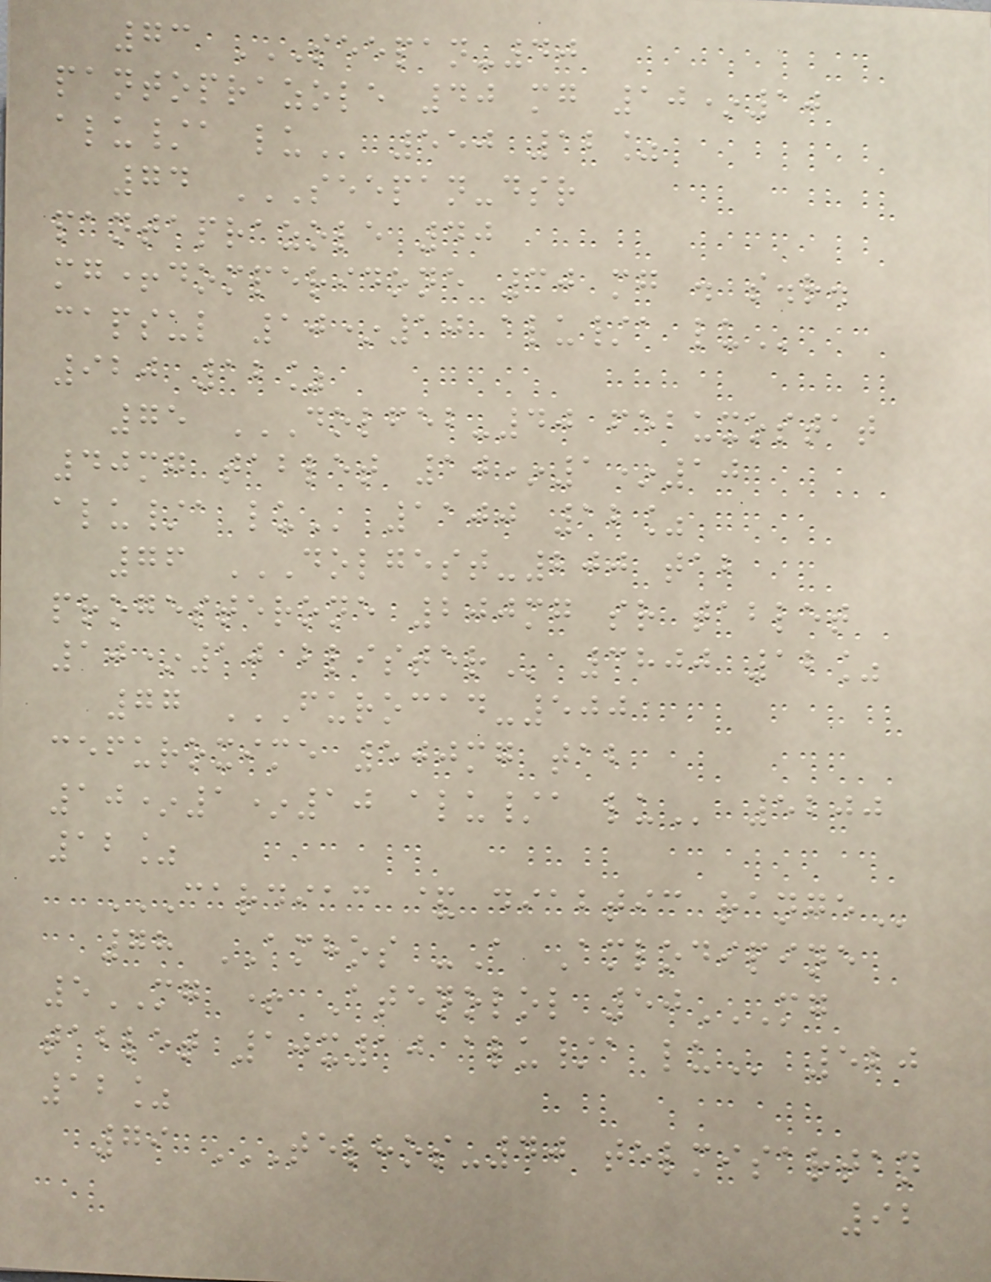73 SEEPAN-40
PANTOPRAZOLE 40 MG 10*10
ALU/A LU 550 12%
74 SEEPAN-DSR
PANTAPRAZOLE 40
MG+DOMPERIDONE 30 MG . S.R.
CAPSUL 10*10 ALU/A LU
920 12%
75 DOLFEB-40 FEBUXOSTAT
40MG TABLET 10*1*10
ALU/A LU 1100 12%
76 DOLGEST-200 TAB
PROGESTERONE 200MG SR TABLET
10*10 BLISTER 3800 12%
77 FUROCAD-500
CEFUROXIME 500MG TAB
10*1*10 ALU/A LU 5200
12%
CARDIAC & DIABTIC RANGE
78 AMHOS -A Amlodipine
5MG + Atenolol 50MG
TABLET 10X10 ALU/A LU 520
12%
79 TELHOS-40 TELMISARTAN
92
